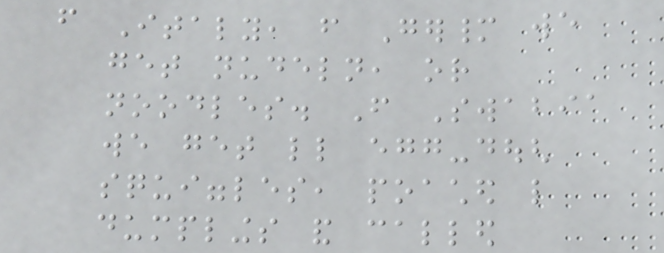from Italy, from Germany we
get nudeln, or
noodles. From Swabia
we get little egg-dough
squiggles, poached like
dumplings and called
